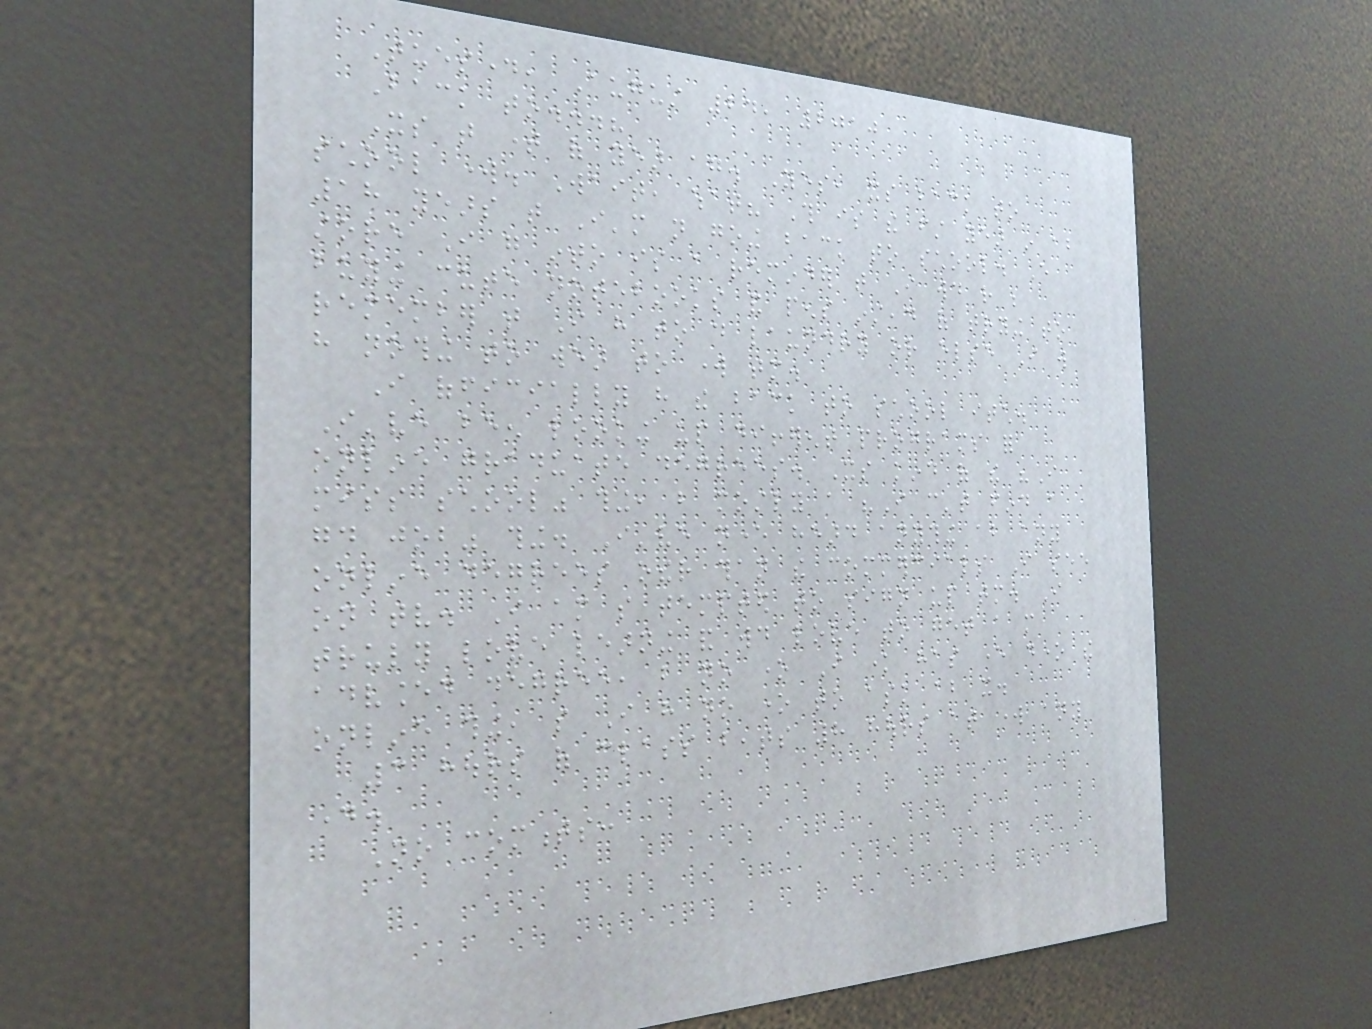Tuesday, August 24, 2010
Back to...?
Its that time of year again. Yes, its back to
school work. Wait, what? This is the first year in about
18 years that I'm not going back to school. Every
store I go into is a reminder that I would rather be
buying cute notebooks and pens instead of trying to
remember that I have to do laundry or else I will
have nothing to wear to work tomorrow.
I officially have the back to school itch.
I've been looking up different programs for
online graduate degrees. Its kind of the "I
miss school" thing, but mostly a "I can't find a
good job" thing. I've never heard anything about any
online degrees other than the commercials I see
on tv. I am so tempted to sign up tomorrow. I
truly love learning and would love to get a more
advanced degree, but no one I know has ever done the
online thing, so I have no one to ask about it.
3 hours of class beats 8 hours at work any
day.
No comments:
